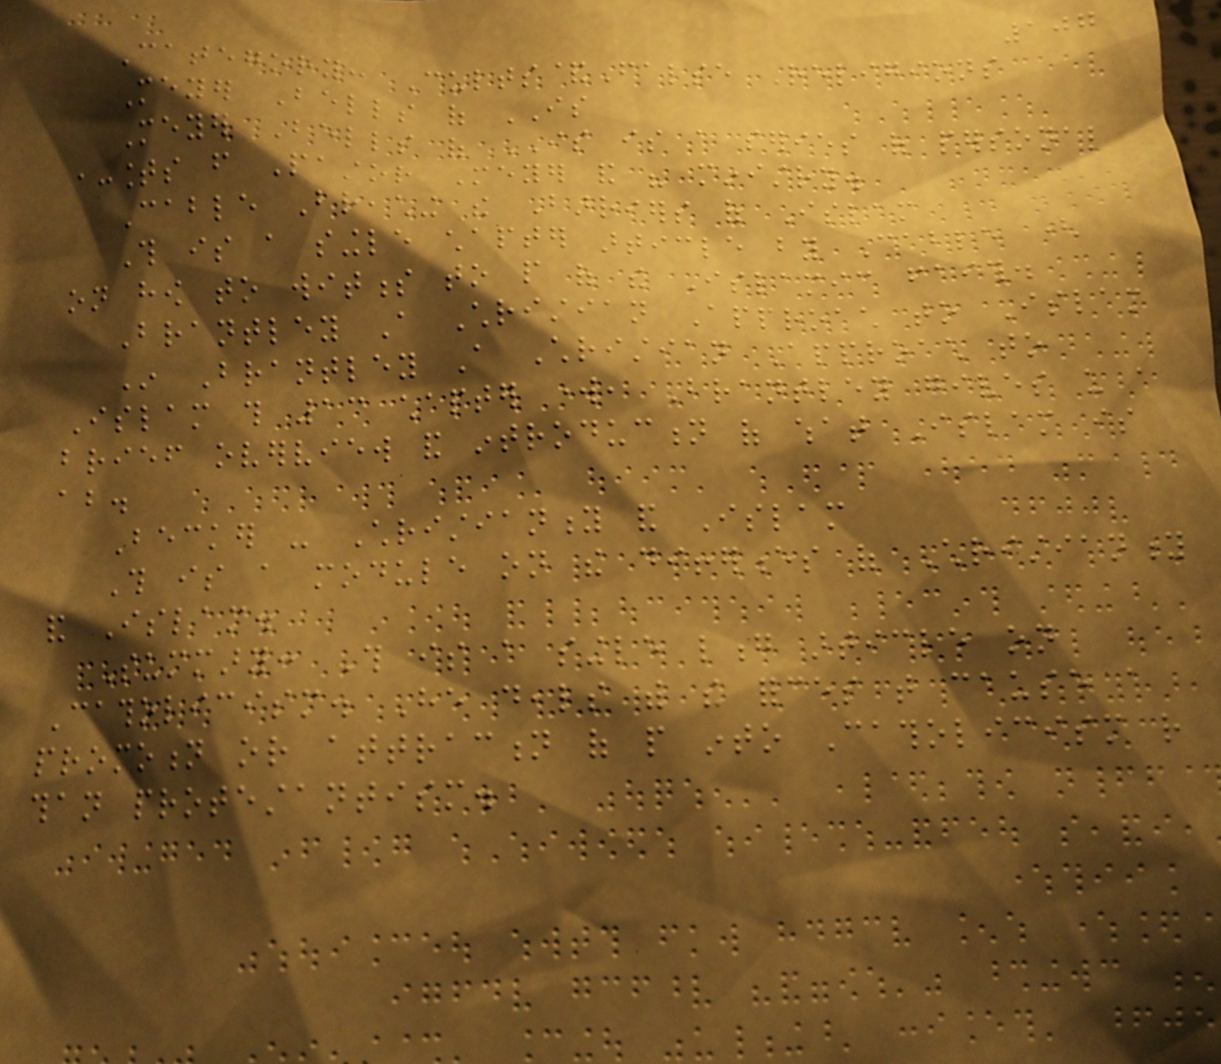107
Category: Cults&False Religions
Meyer Bells of IS
Meyer Bells of IS is a series of personal
accounts from Pastor Meyer and his ministry.
Cable Breaching the Barriers of Islam
This is a single chapter article by Cable (
on how to witness to people of the Islamic faith.
Brantley A Christian Approach to Islam
In Brantley A Christian Approach to
Islam this 13 chapter work, Brantley gives us a
brief overview and introduction of what Islam is
about.
Becker - Christianity and Islam
This is a module on the differences of Christianity
and Islam.
Summary: This is a single long article on
Catholicism. He deals with the forces that cause a
promotion or attraction of people into Catholicism rather
than protestantism.
